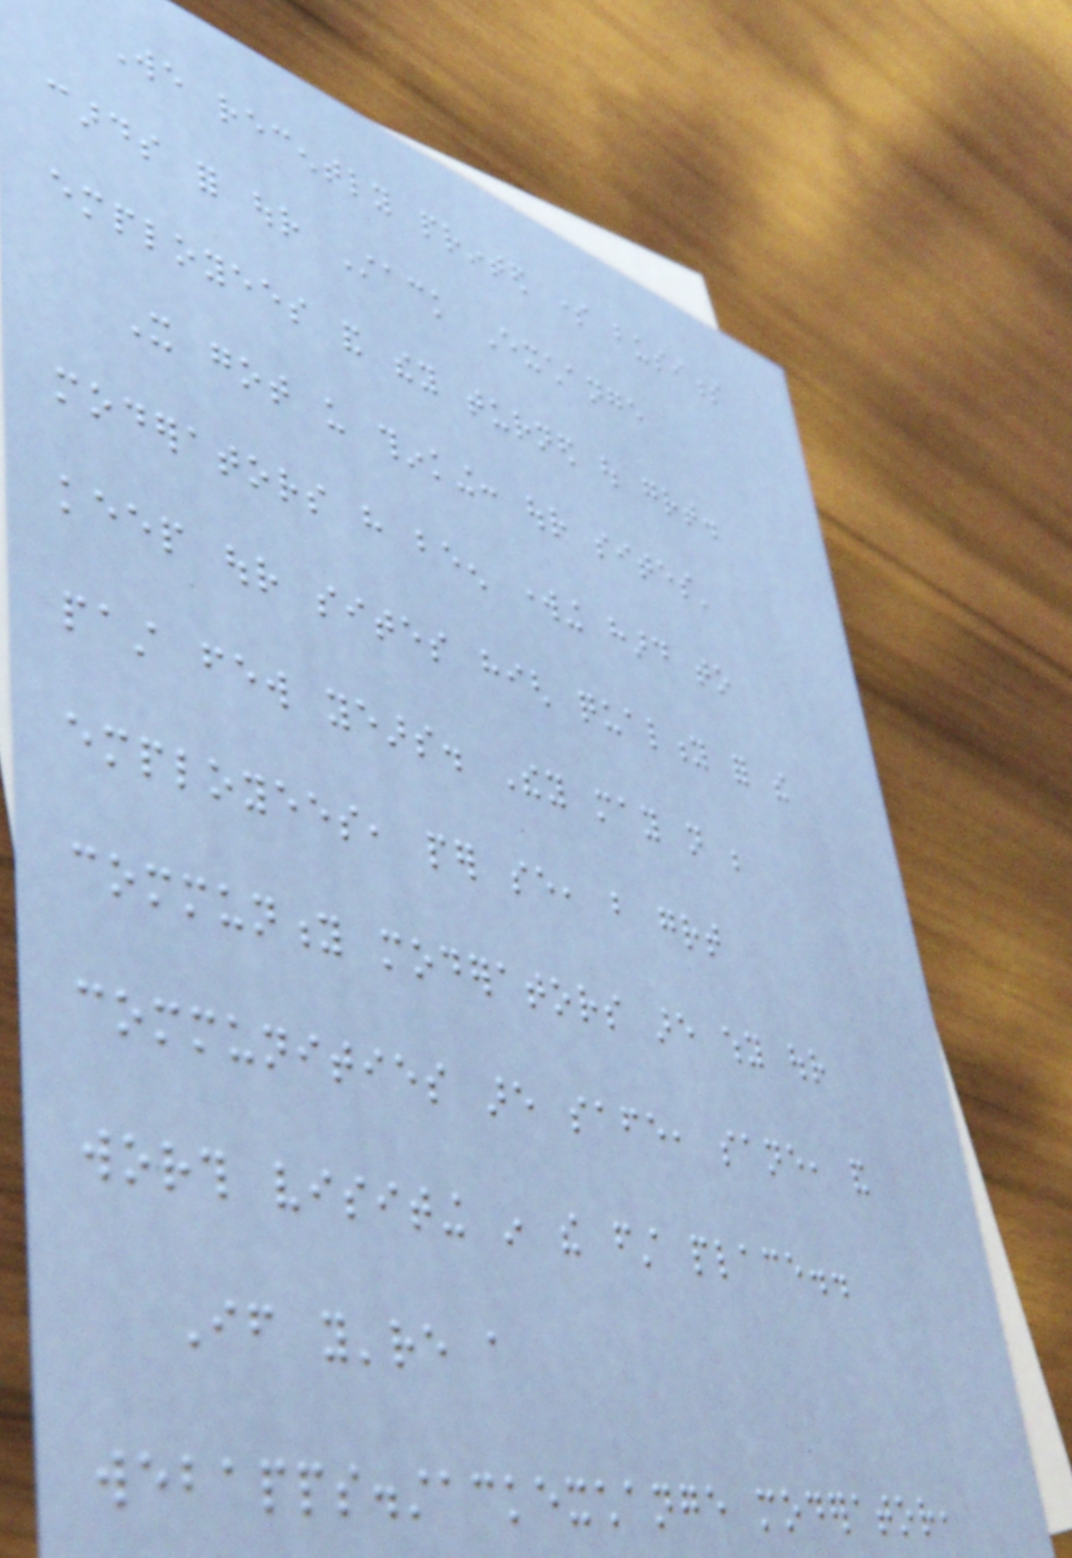We recently printed some business
cards for our Stack Exchange
employees and they turned out great.
It got us thinking: our sites'
moderators have been working hard to
keep our sites high quality for the
past few years. They may not be
employees, per se, but great
community moderators are why our
communities are safe, sane, and
worth visiting in the first place..
If you're a
webapps.stackexchange moderator,
